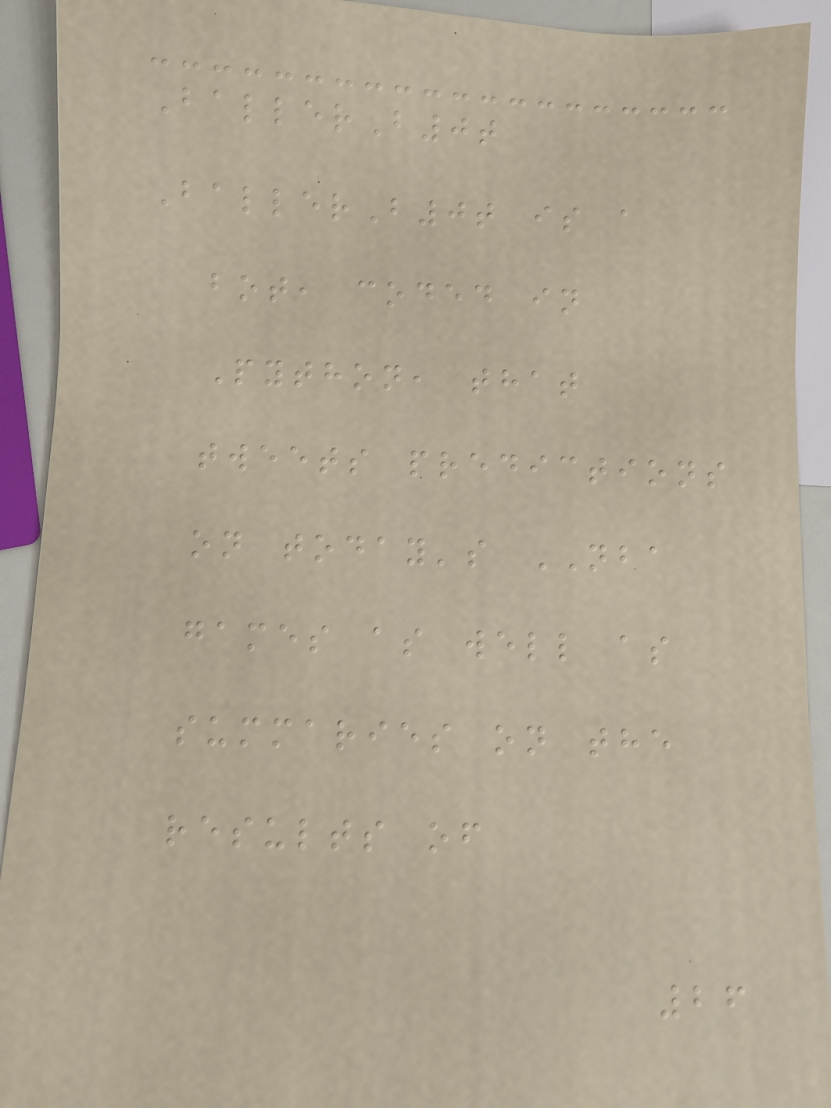BallerB0t
BallerB0t is a
bot, coded in
Python, that
tweets predictions
on today's NBA
games as well as
summaries on the
results of
26
